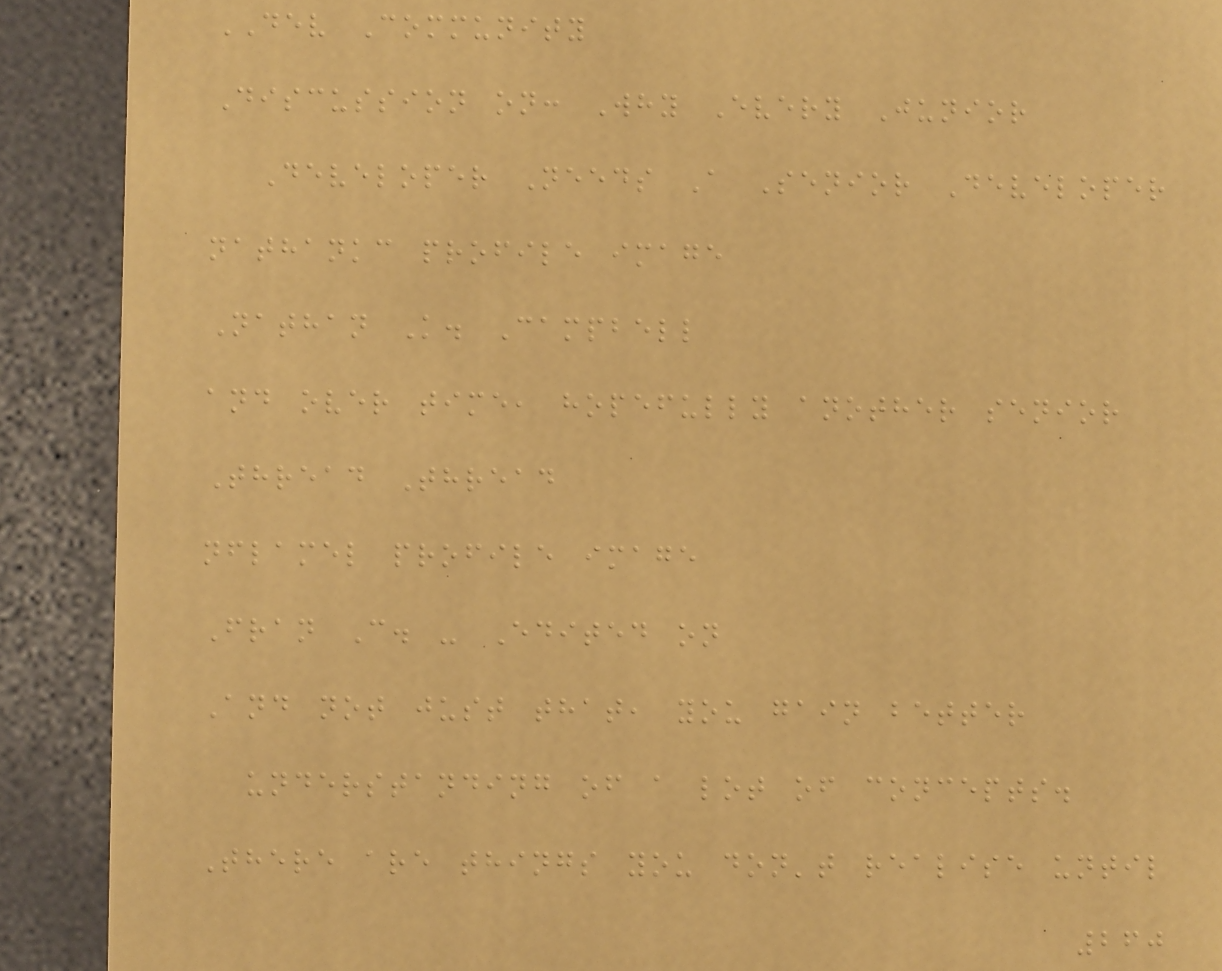DEV Community
Discussion on: Why Every Junior
Developer Needs A Senior Developer
nathankc profile image
Nathan K. Campbell
and over time, hopefully another senior
Thread Thread
nflamel profile image
Fran C. - Edited on
And not just that, you gain better
understanding of a lot of concepts.
There are things you don't realise until
260
